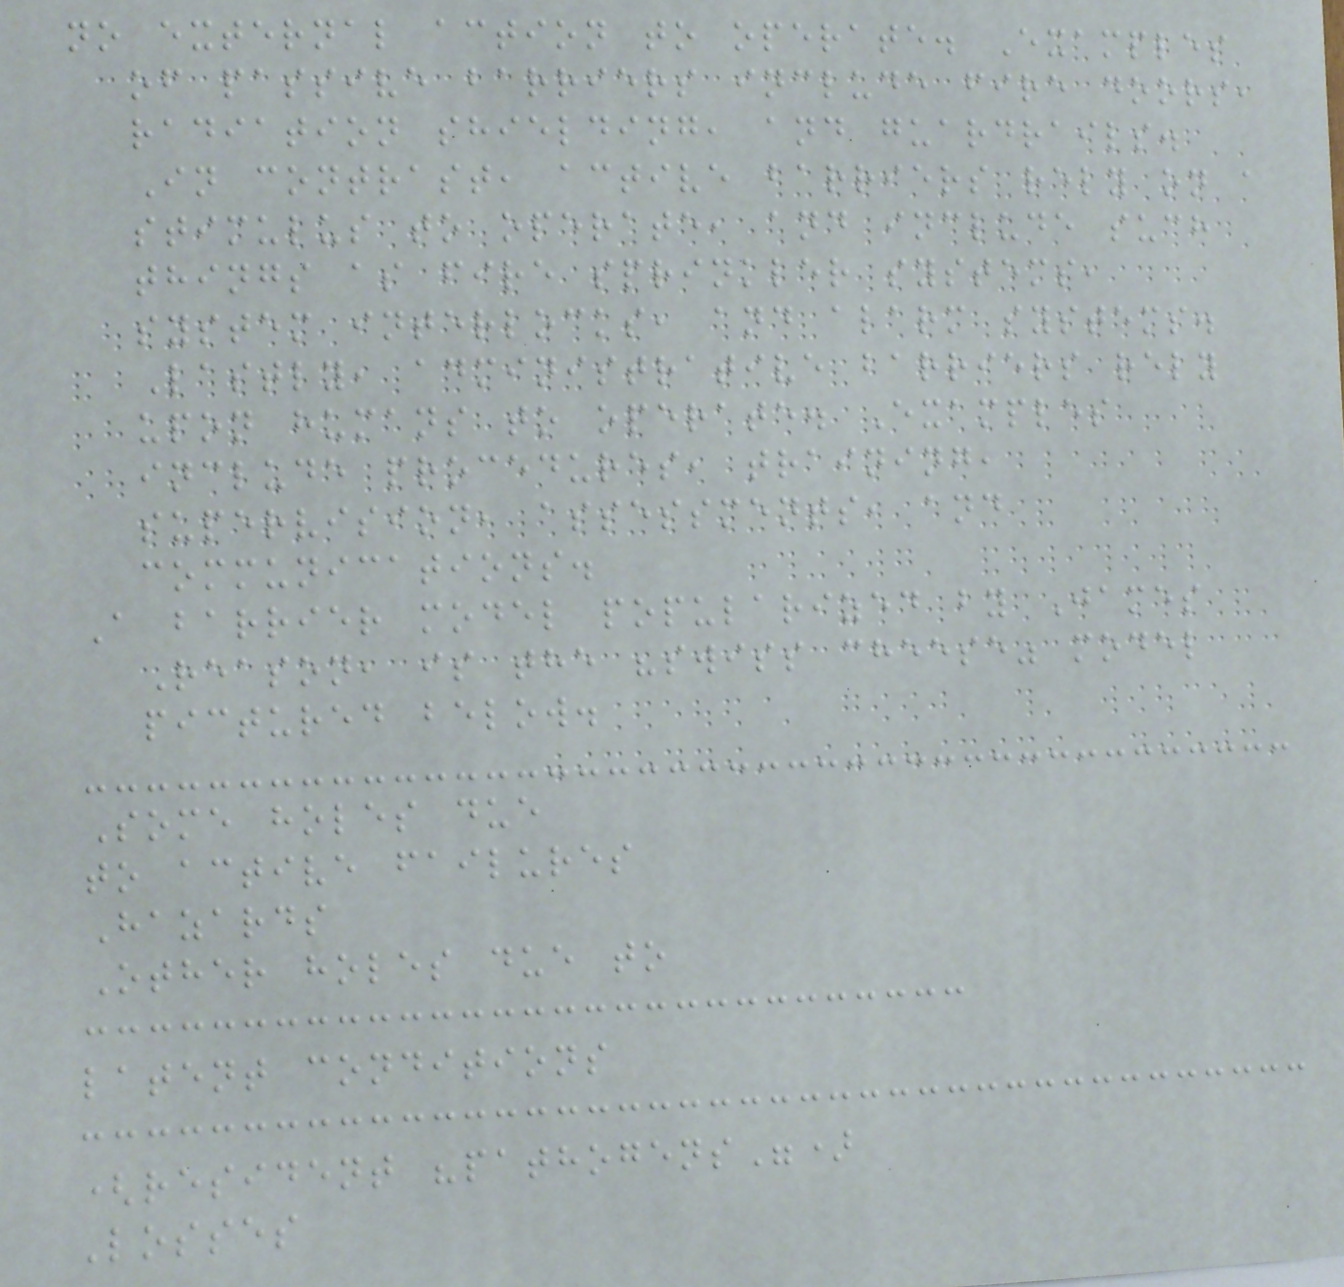no external action to operate. Examples
of passive barriers include fire doors,
radiation shielding, and guardrails.
In contrast, active barriers rely on a
stimulus to operate, and include such
things as fire sprinkler systems,
system interlocks, and alarm systems.
Lastly, administrative barriers rely
upon humans to operate. Examples
include procedures, training,
supervision, assessments, and
communications.
A barrier model popularized by James
Reason, is the "swiss cheese" model
pictured below.
Some holes due
to active failures
Hazards
Other holes due to
latent conditions
(resident "pathogens")
Losses
